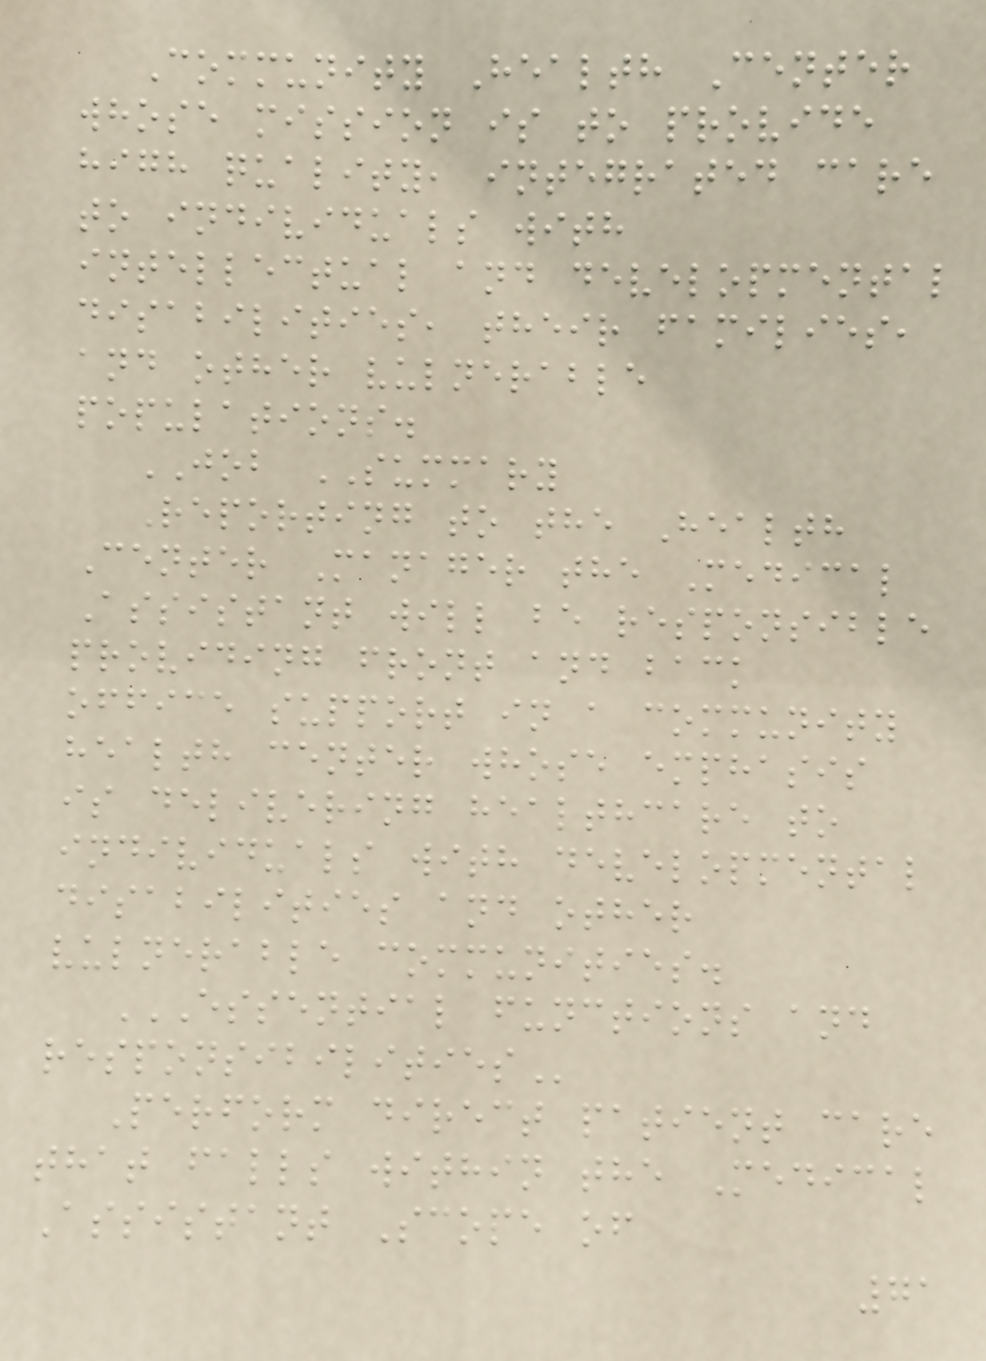Community Health Center
whose mission is to provide
high quality, integrated care
to individuals with
intellectual and developmental
disabilities, their families,
and other vulnerable
populations.
JOB SUMMARY
Reporting to the Health
Center Manager the Medical
Assistant will be responsible
providing front and back
office support in a community
health center whose emphasis
is delivering healthcare to
individuals with developmental
disabilities and other
vulnerable communities.
ESSENTIAL FUNCTIONS AND
RESPONSIBILITIES
Perform direct patient care
that falls within the Medical
Assistant Scope of
71
